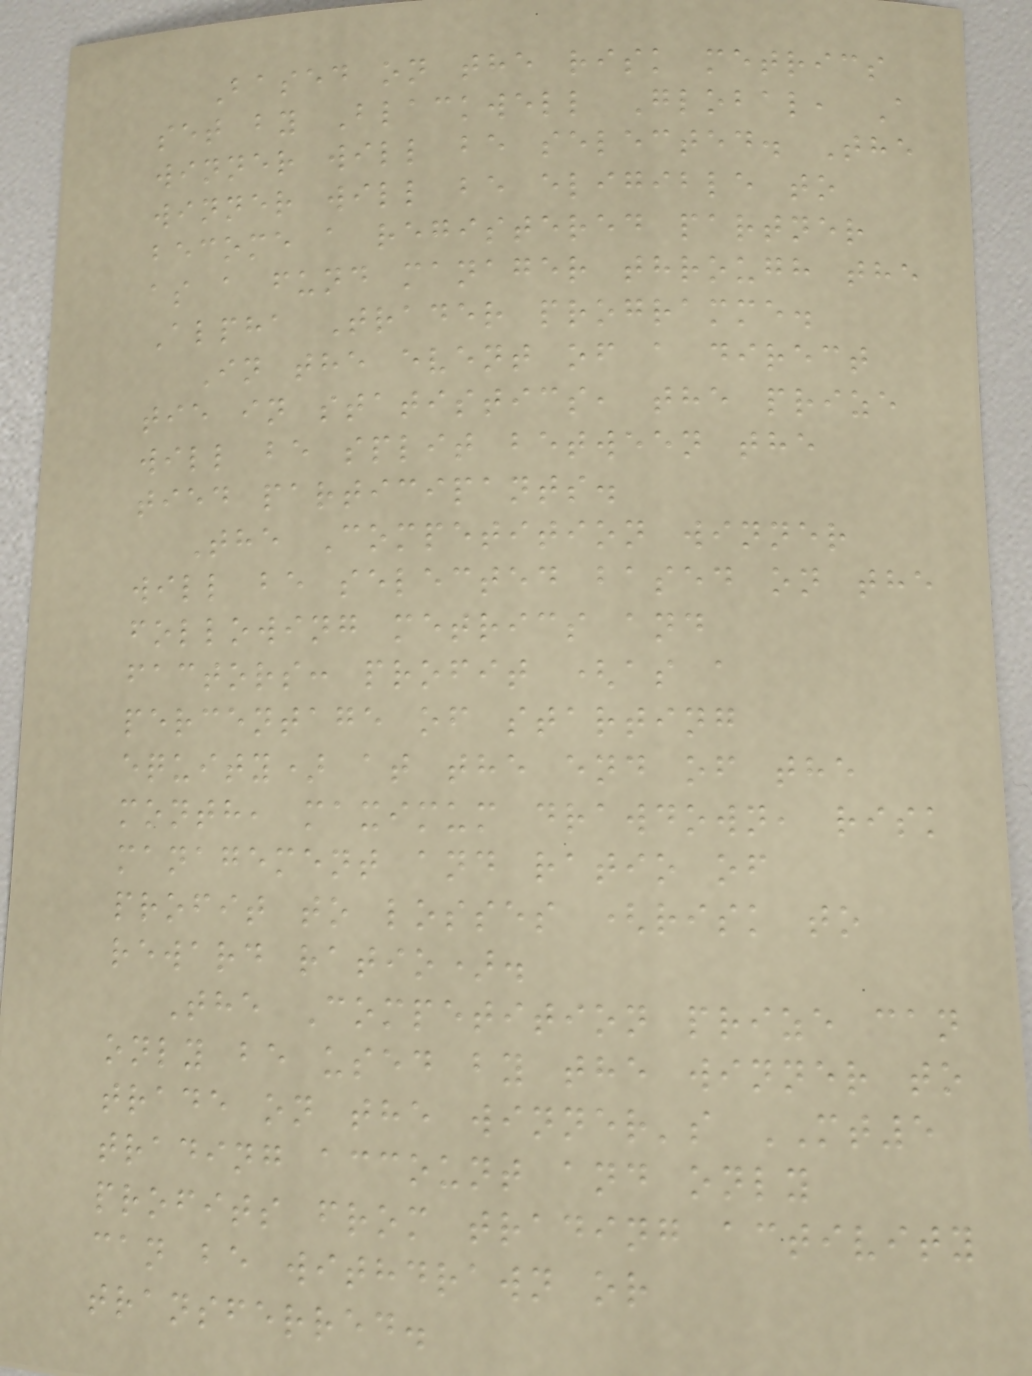Based on the risk metrics
set by Blackwell Global, A
winner will be selected. The
winner will be eligible to
become a registered partner
as a fund manager through the
Alpha Trader programme.
In the event of a direct
tie in statistics, the prize
will be split between the
tied participants.
The Competition winner
will be selected based on the
following metrics and
factors: profit (as a
percentage of starting
equity) at the end of the
month, maximum drawdown, risk
management and ratio of
profit to losses (risk to
reward ratio).
The Competition prize can
only be used by the winner to
trade on the winner's MT5
trading account and only
profits from trading activity
can be withdrawn or
transferred.
